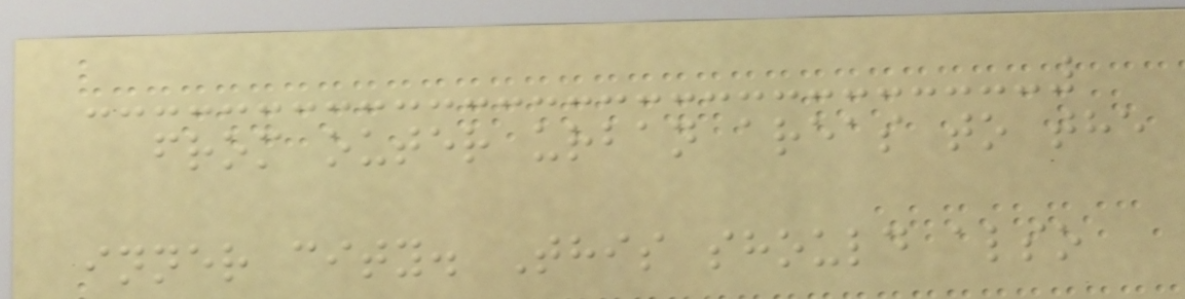from outer urban areas to the
inner city. This should also
